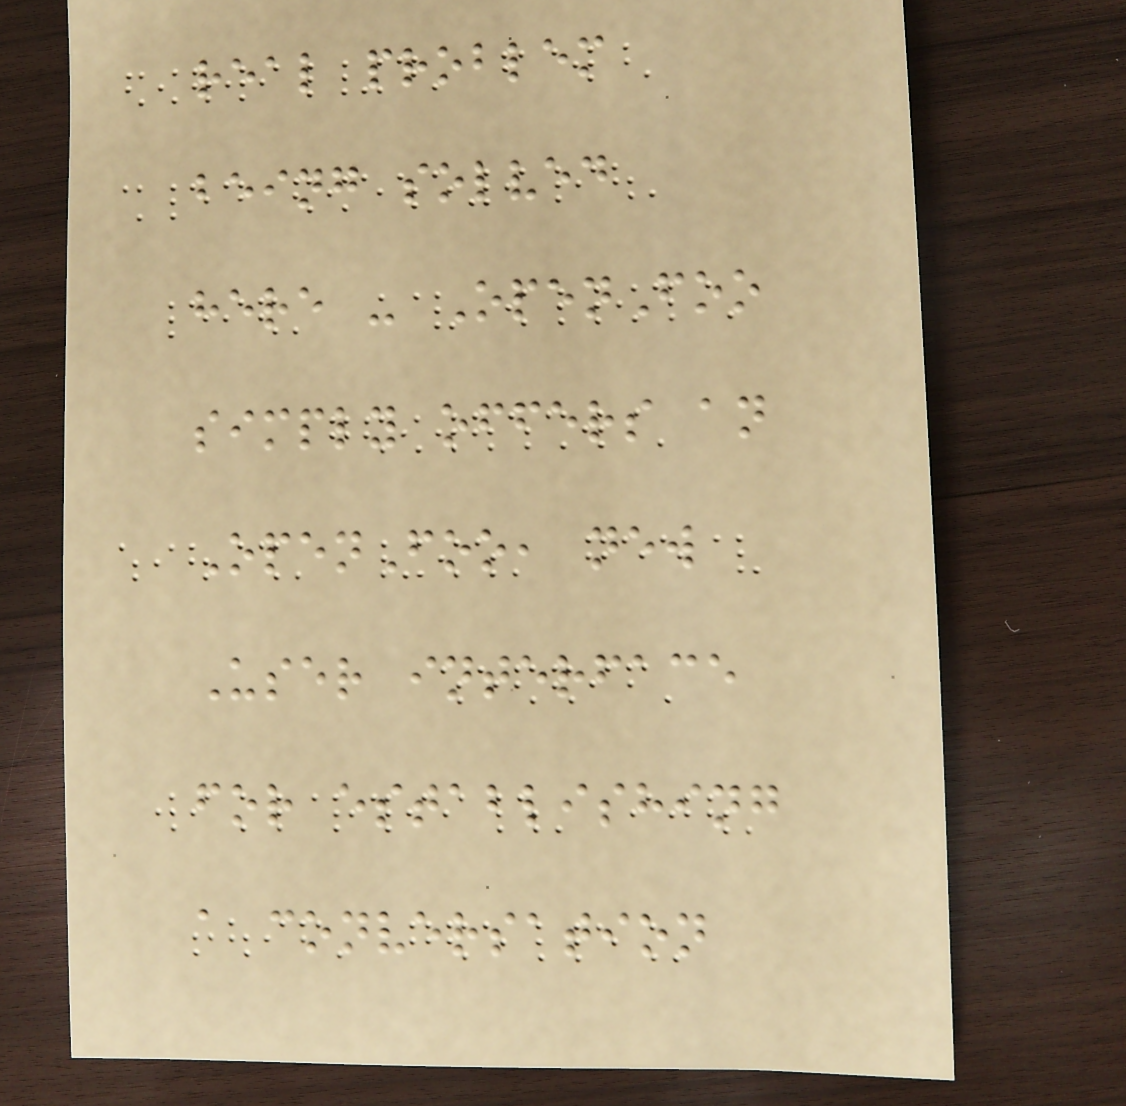real problem
being solved
here - OpenFoo
simply offers an
OpenFoo, new
User interface
for establishing
a conversation
